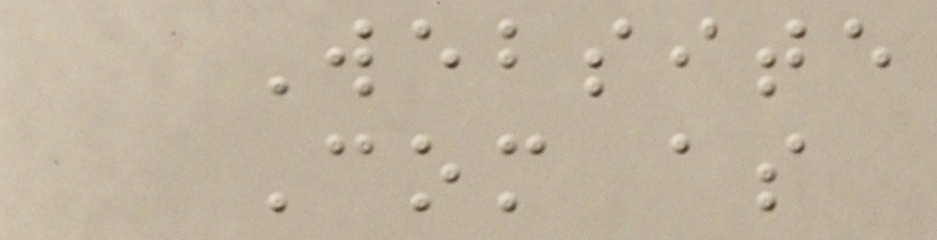Website
Com as
